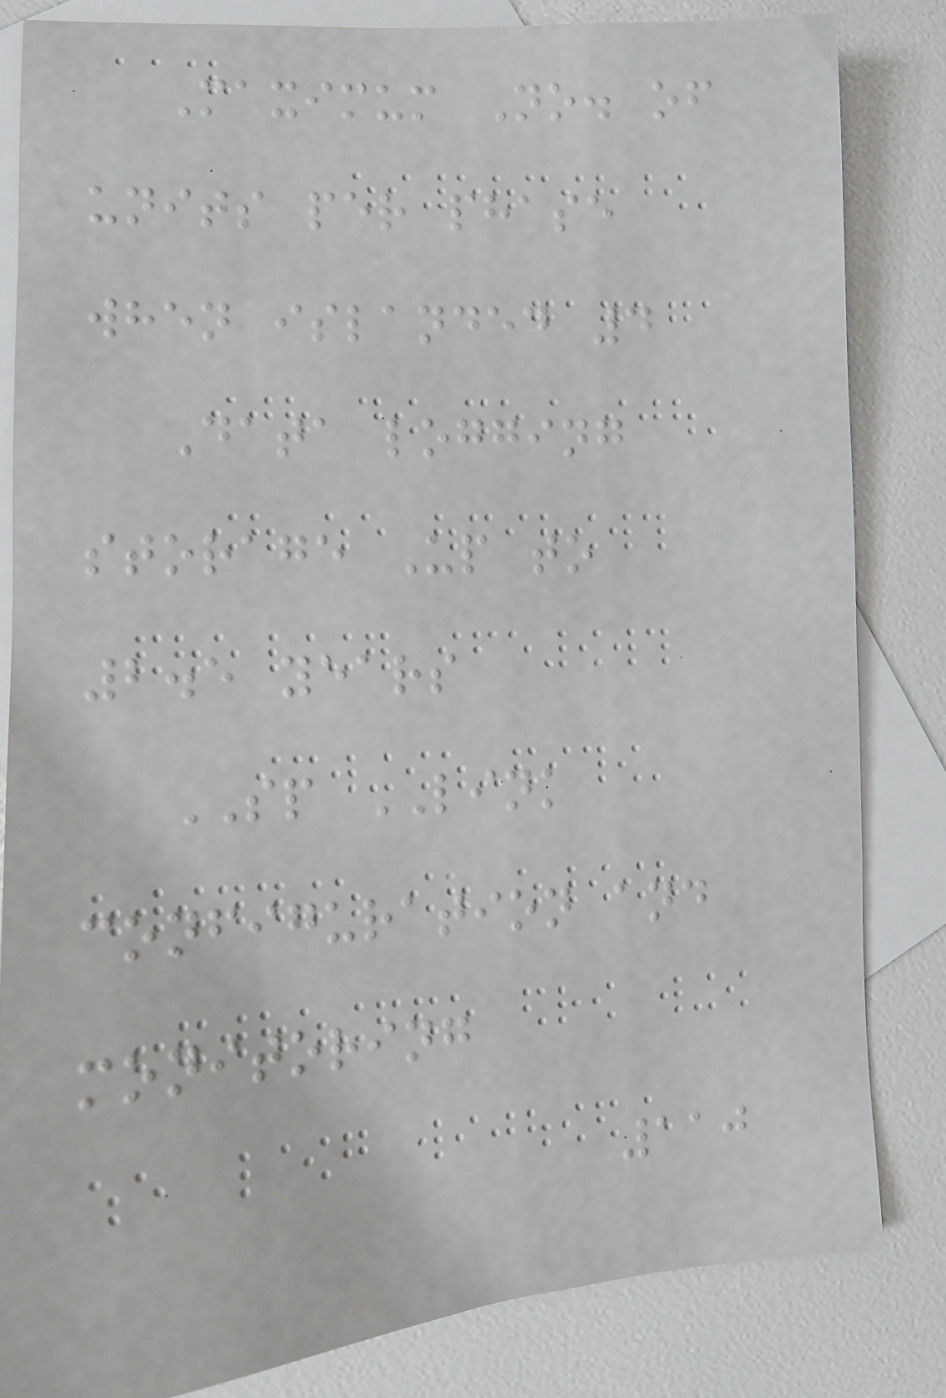Maximum No. of
units per phase
when islanded 4
Data logging
storage Up to
2.5 years
SP LINK
configuration and
monitoring
110
